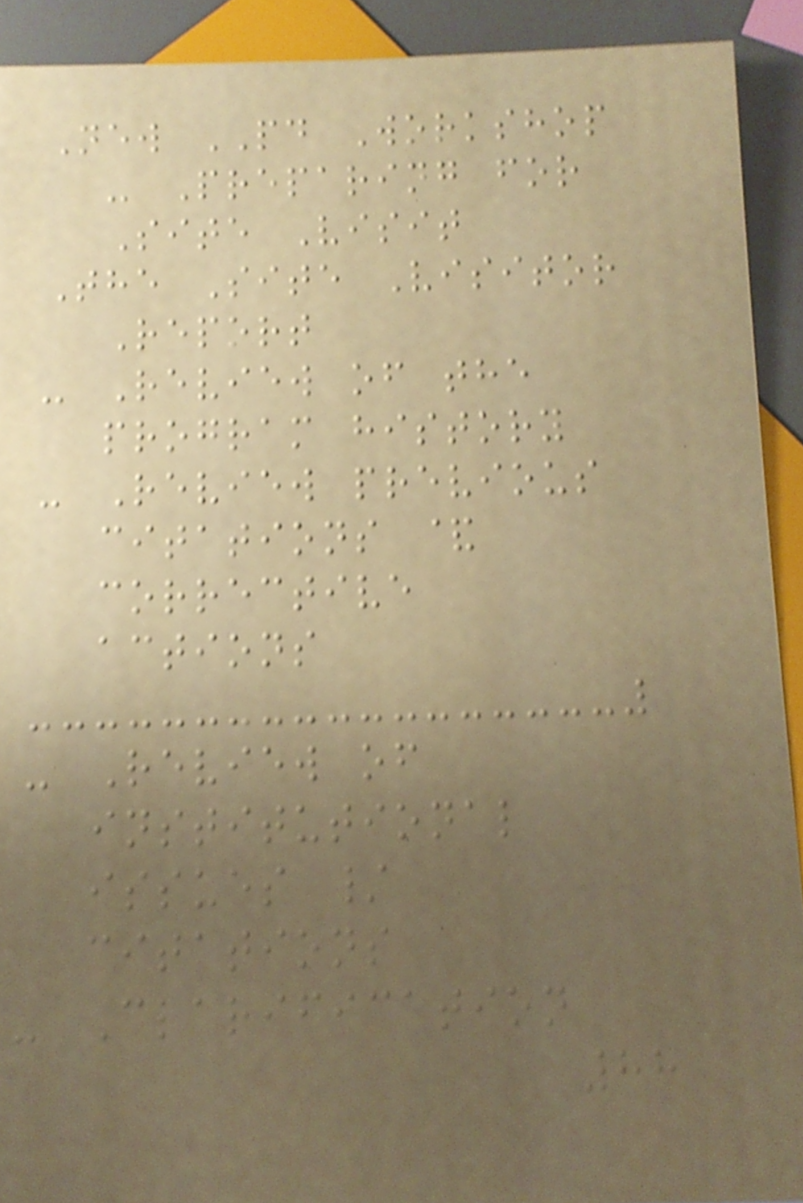New PD Workshop
- Preparing for
Site Visit
The Site Visitor
Report
- Review of the
program history
- Review previous
citations &
corrective
actions
- Review of
institutional
issues /
citations
- Clarification
88
